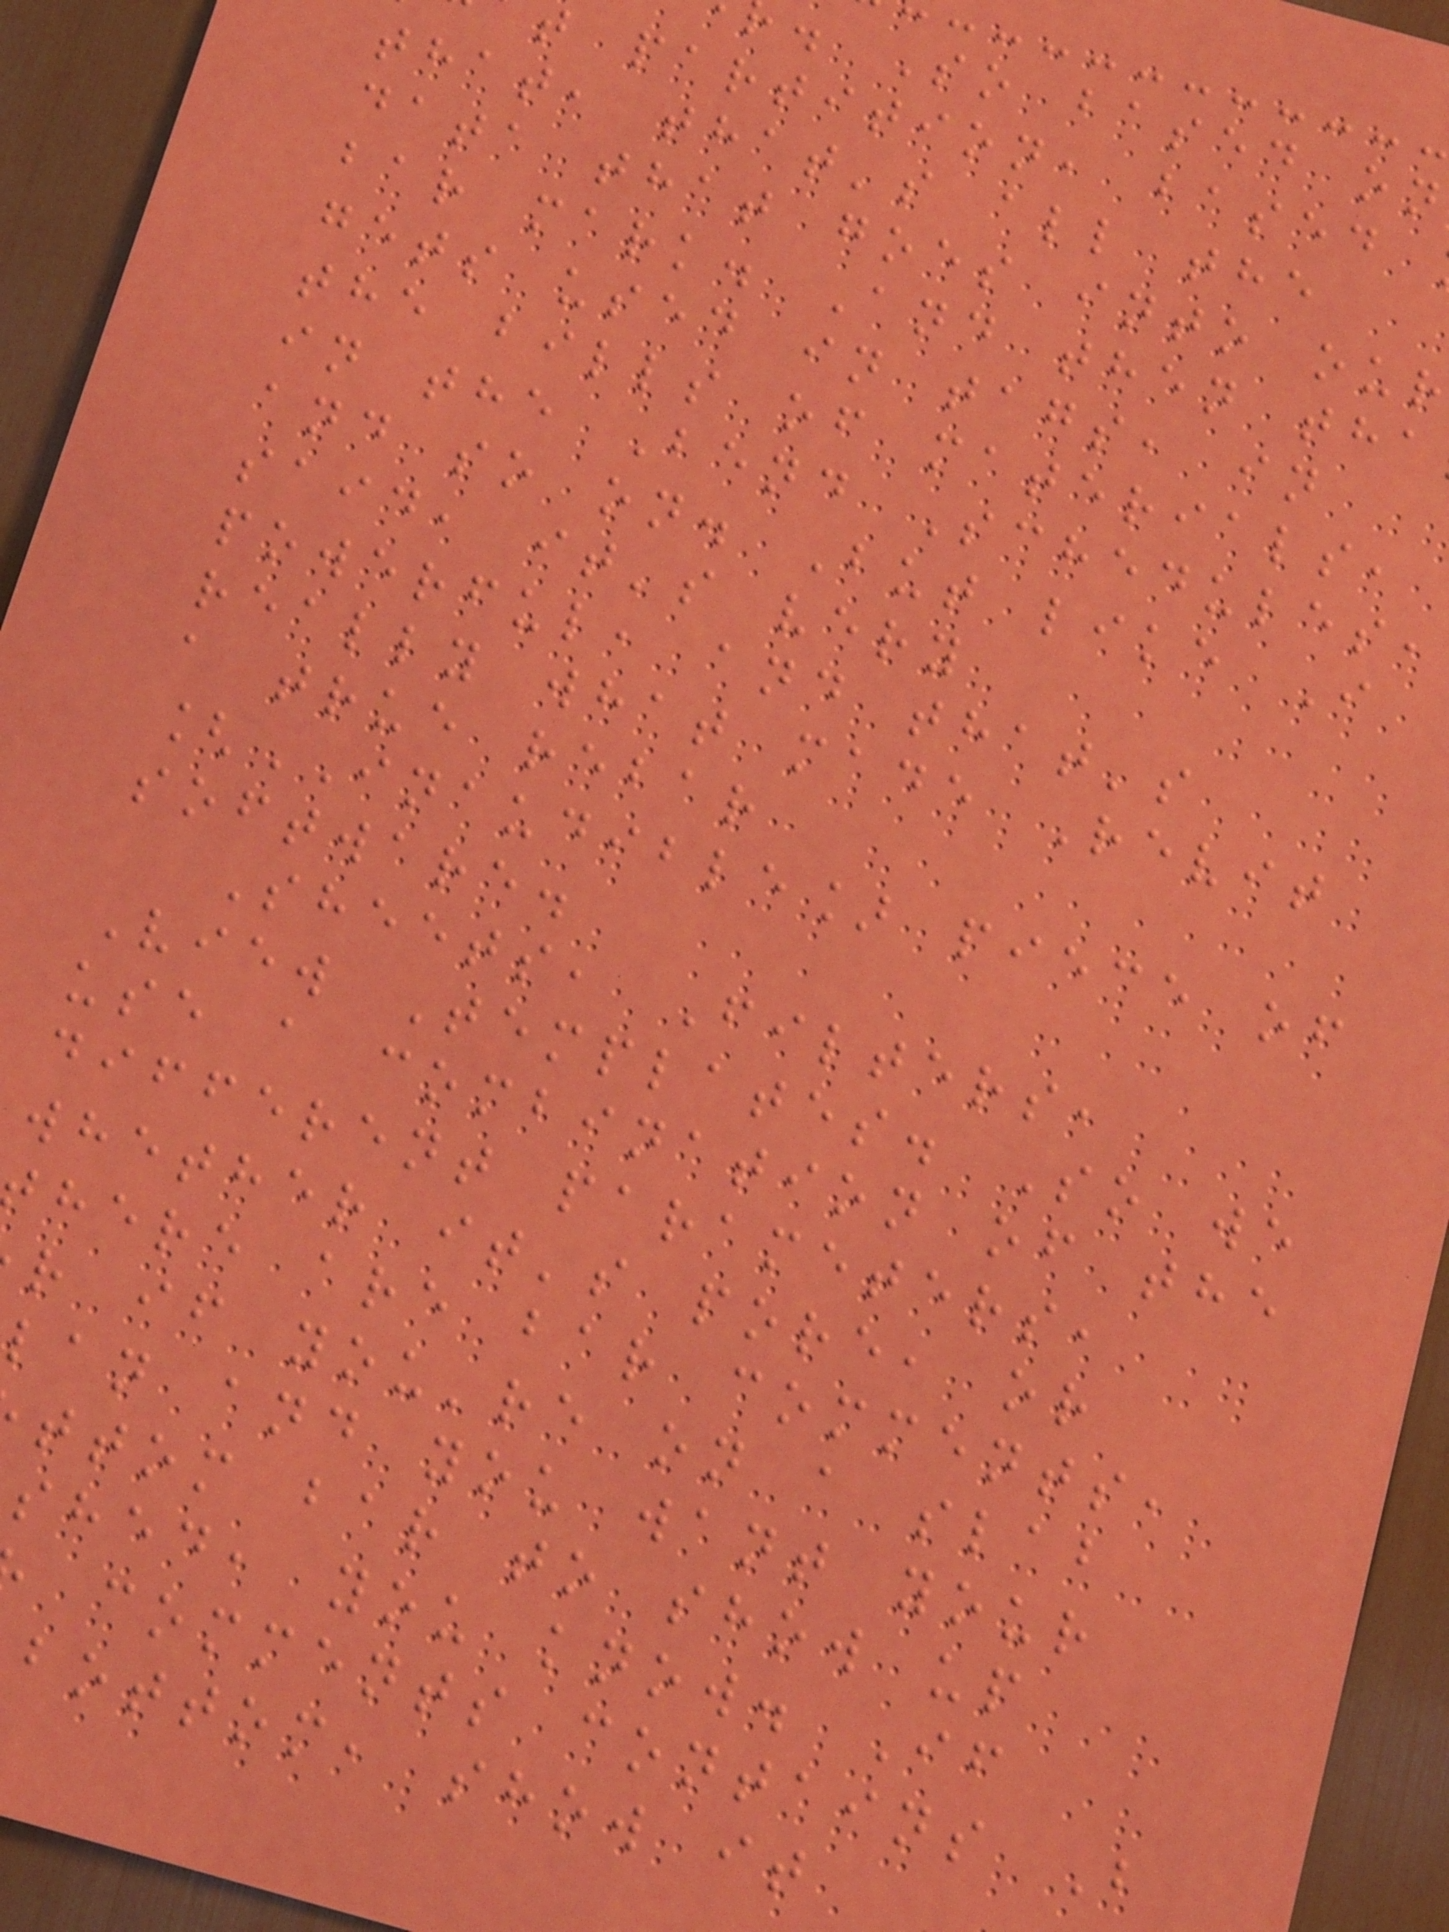. So based on
t partition, based
that, that's all the
data that goes into our
bar mark. And then tha
gets used in tags, in
the bills of materials,
in the Bend Schedules,
and so on. But like I
said, it's very
powerful, and that's
really what made Revit
a true rebar
[INAUDIBLE] piece of
software.
Sheets, Filters,
View Templates. So we
use a combination of the
different parameters,
whether it's pore, or
here are bar comments,
r if you're on a slab
lan and you want your
ttom bar to show up
shed, you know. If
comments contains B
bottom, show it
